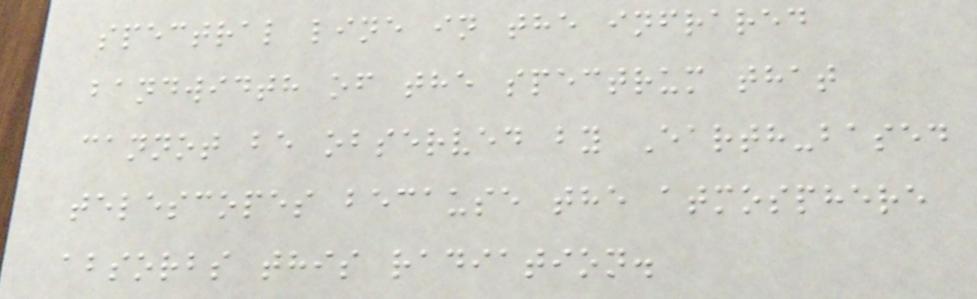spectral line in the infrared
bandwidth of the spectrum that
cannot be observed by Earth-based
telescopes because the atmosphere
absorbs this radiation.
